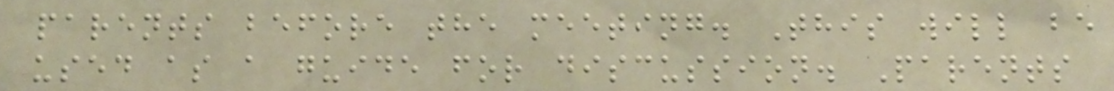parents before the meeting. This will be
used as a guide for discussion. Parents
